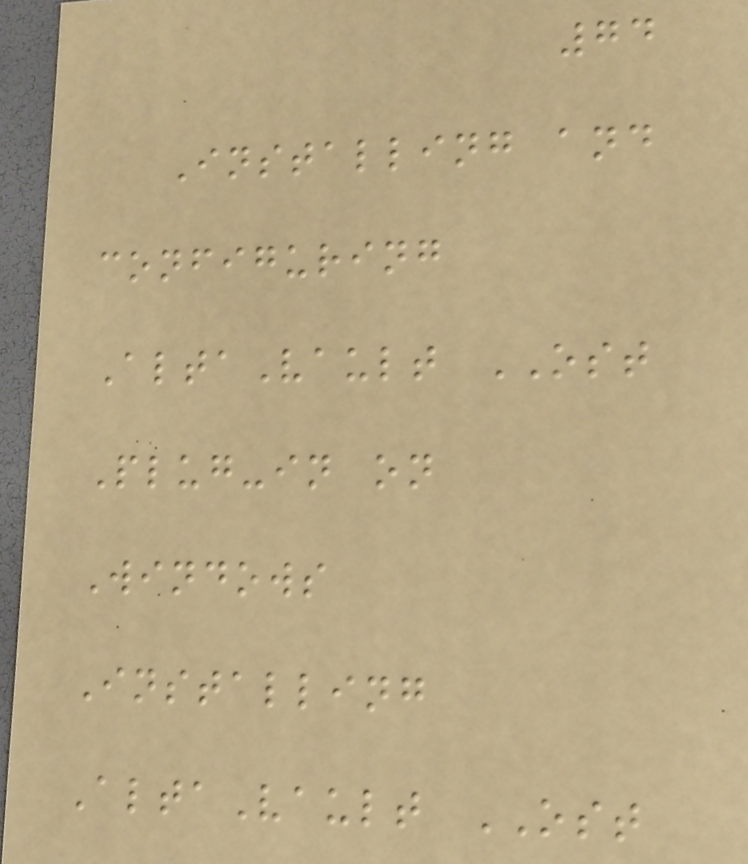74
Installing and
configuring
AltaVault OST
Plug-in on
Windows
Installing
AltaVault OST
